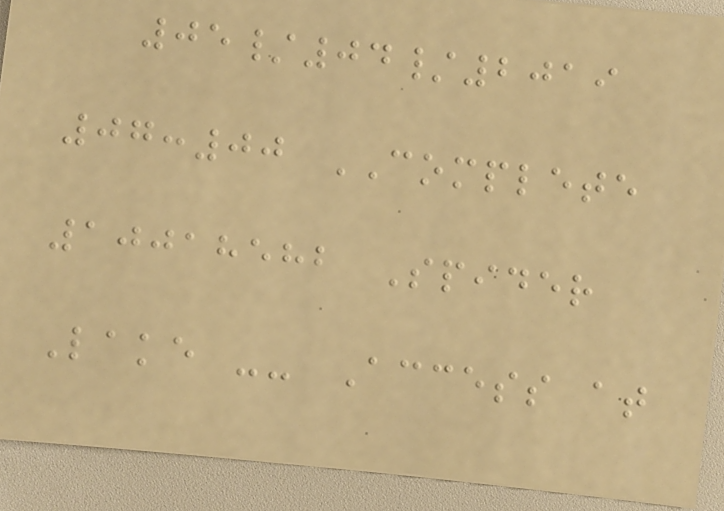05/04/2019
07:00 COMPLETE
10018582 Spider
Lake -- Access at
